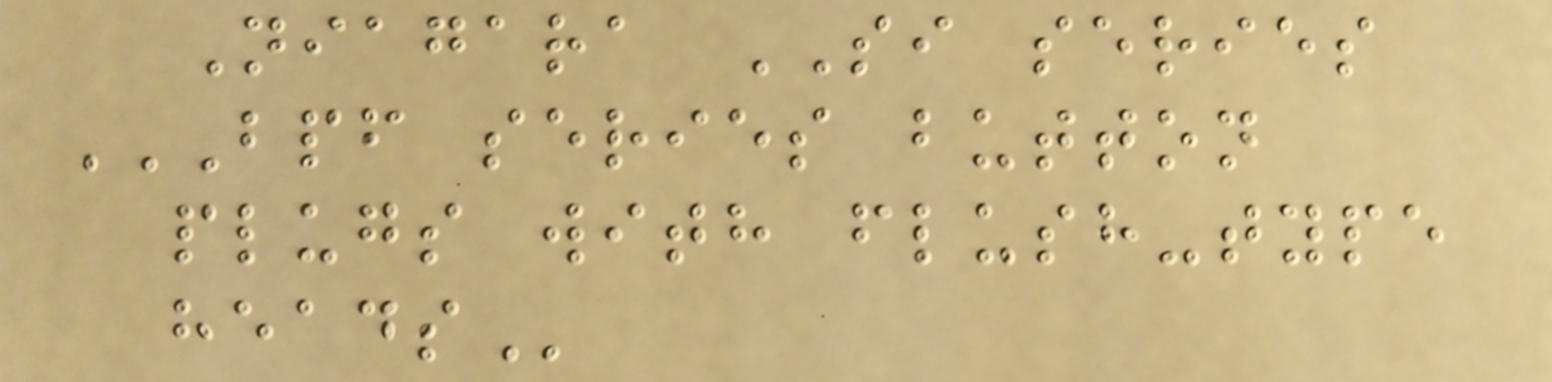Niagara SI series
BPF SERIES BUTTON
PLUGS WITH FLUSH-TYPE
HEADS
